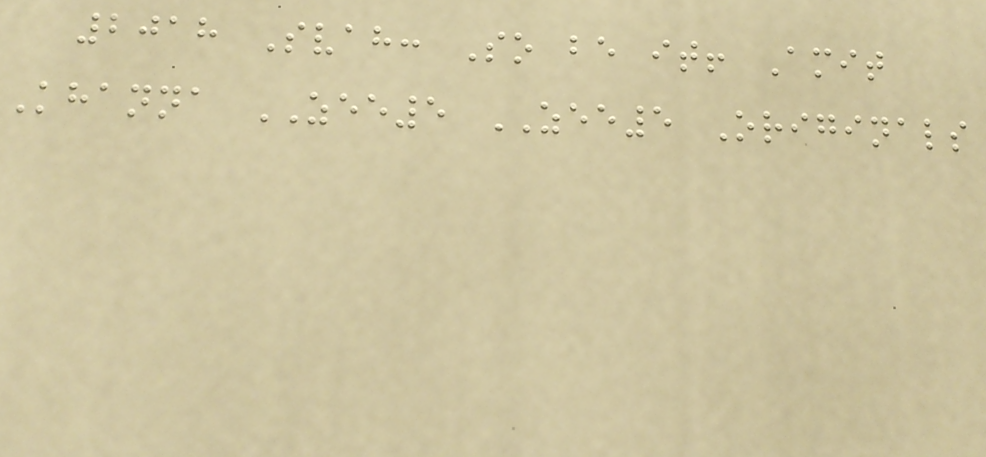2018 Svah: So be it! Amit
Khanna ZEE5 ZEE5 Originals
